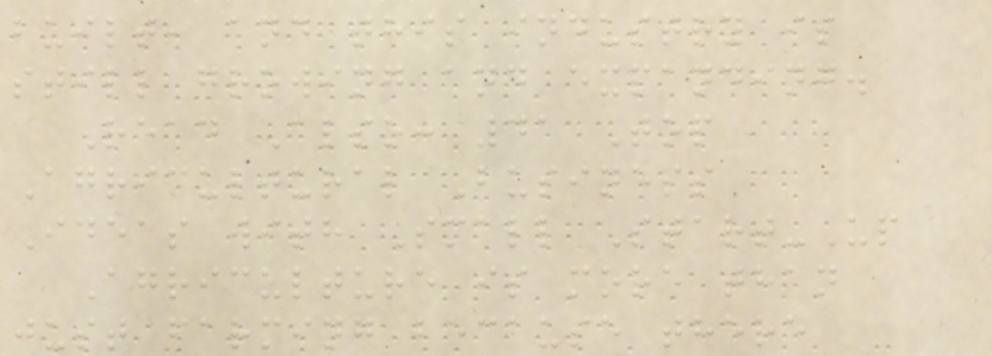built, and this industry is
still growing and expanding.
Read Also: 41 Top
Agricultural Business
Ideas with Small Start-Up
Agriculture is more than
just farming because there
